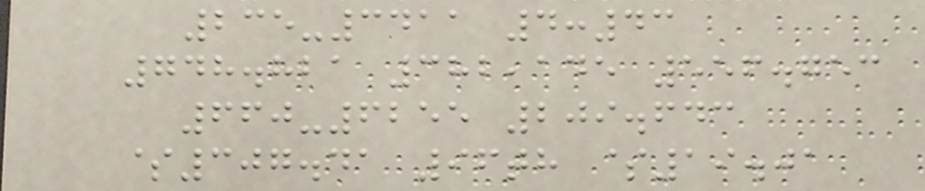235-3411 4:43
748.821 382,145 556.753
660-6255 209.643
$307.41 96th $19.01
